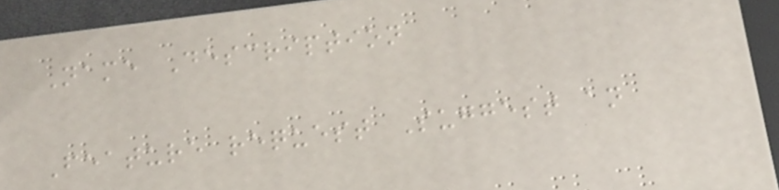Name Description
Feature request Suggest an
